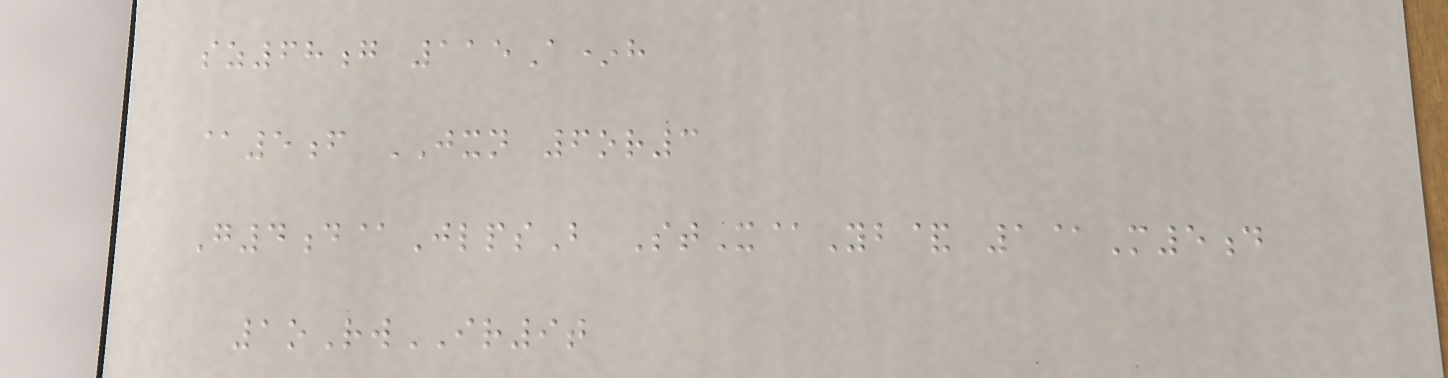sz68g 115A*h
@5f JXN 6or3
G4d@JlpsB StX@Yb& 1@M5d
1oRwIR9t
